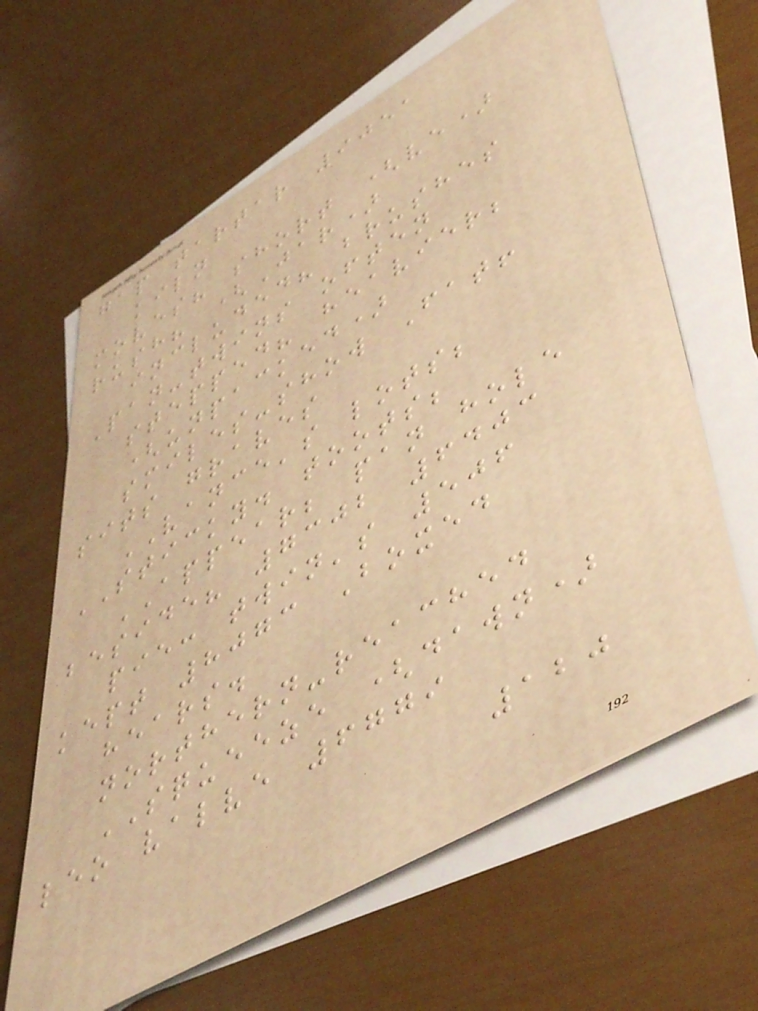gap tartar 9051
kiln
moves? short (ve)
rush? (Jar)
included? brushes
Pan-twins often
stepped? heavier;
(unpacked)
smiles-show Fat!
sits graves
VANCE's lots;
STICKY. toots;
APPEAR; pan hole
beside? 7302 6403
pie: twin's 506
kept 8073 Boxed
hears.
northern-reached
SQUEEZE (dawn)
leo valve 6779
120
